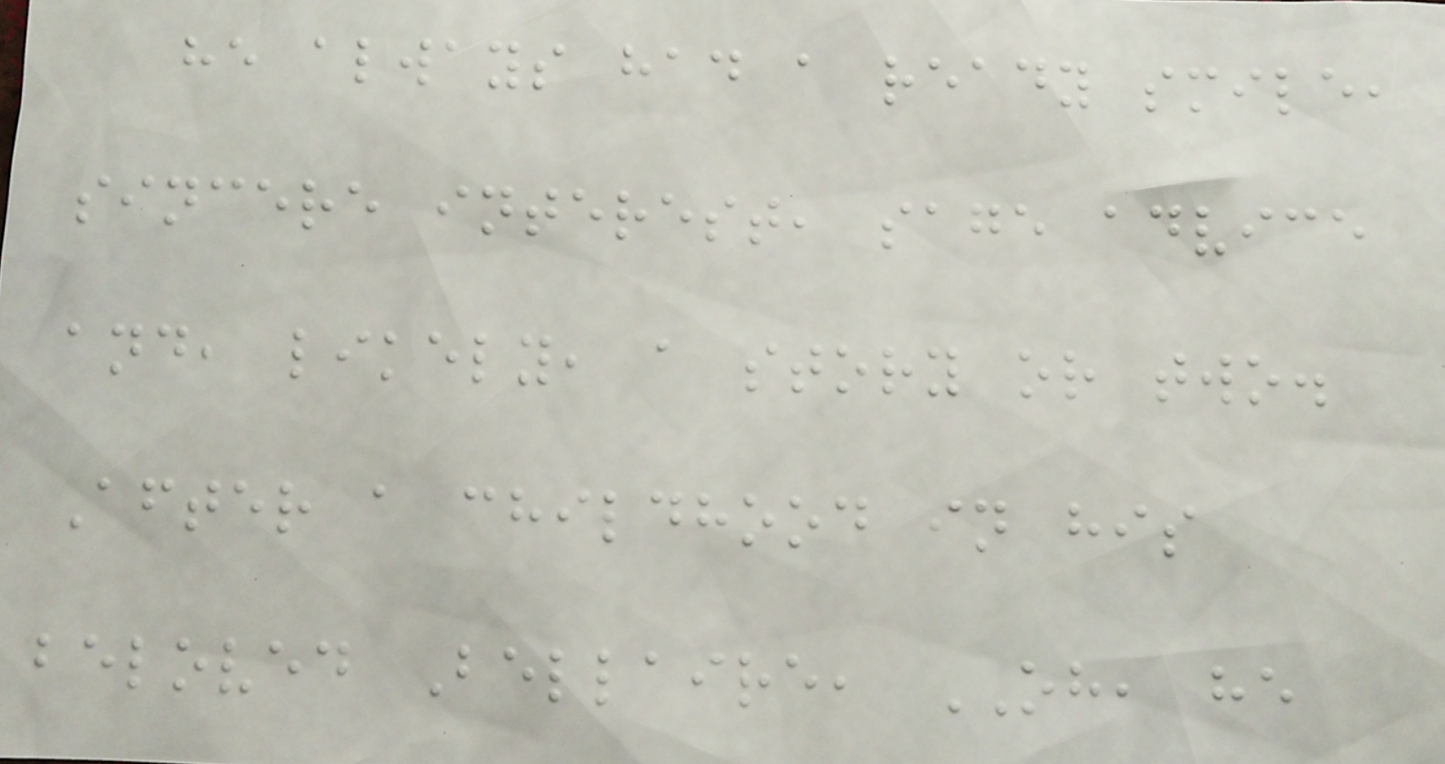he always had a ready smile,
sincere interest, sage advice
and, likely, a story or two.
After a childhood in his
beloved Bellaire, OH, he
